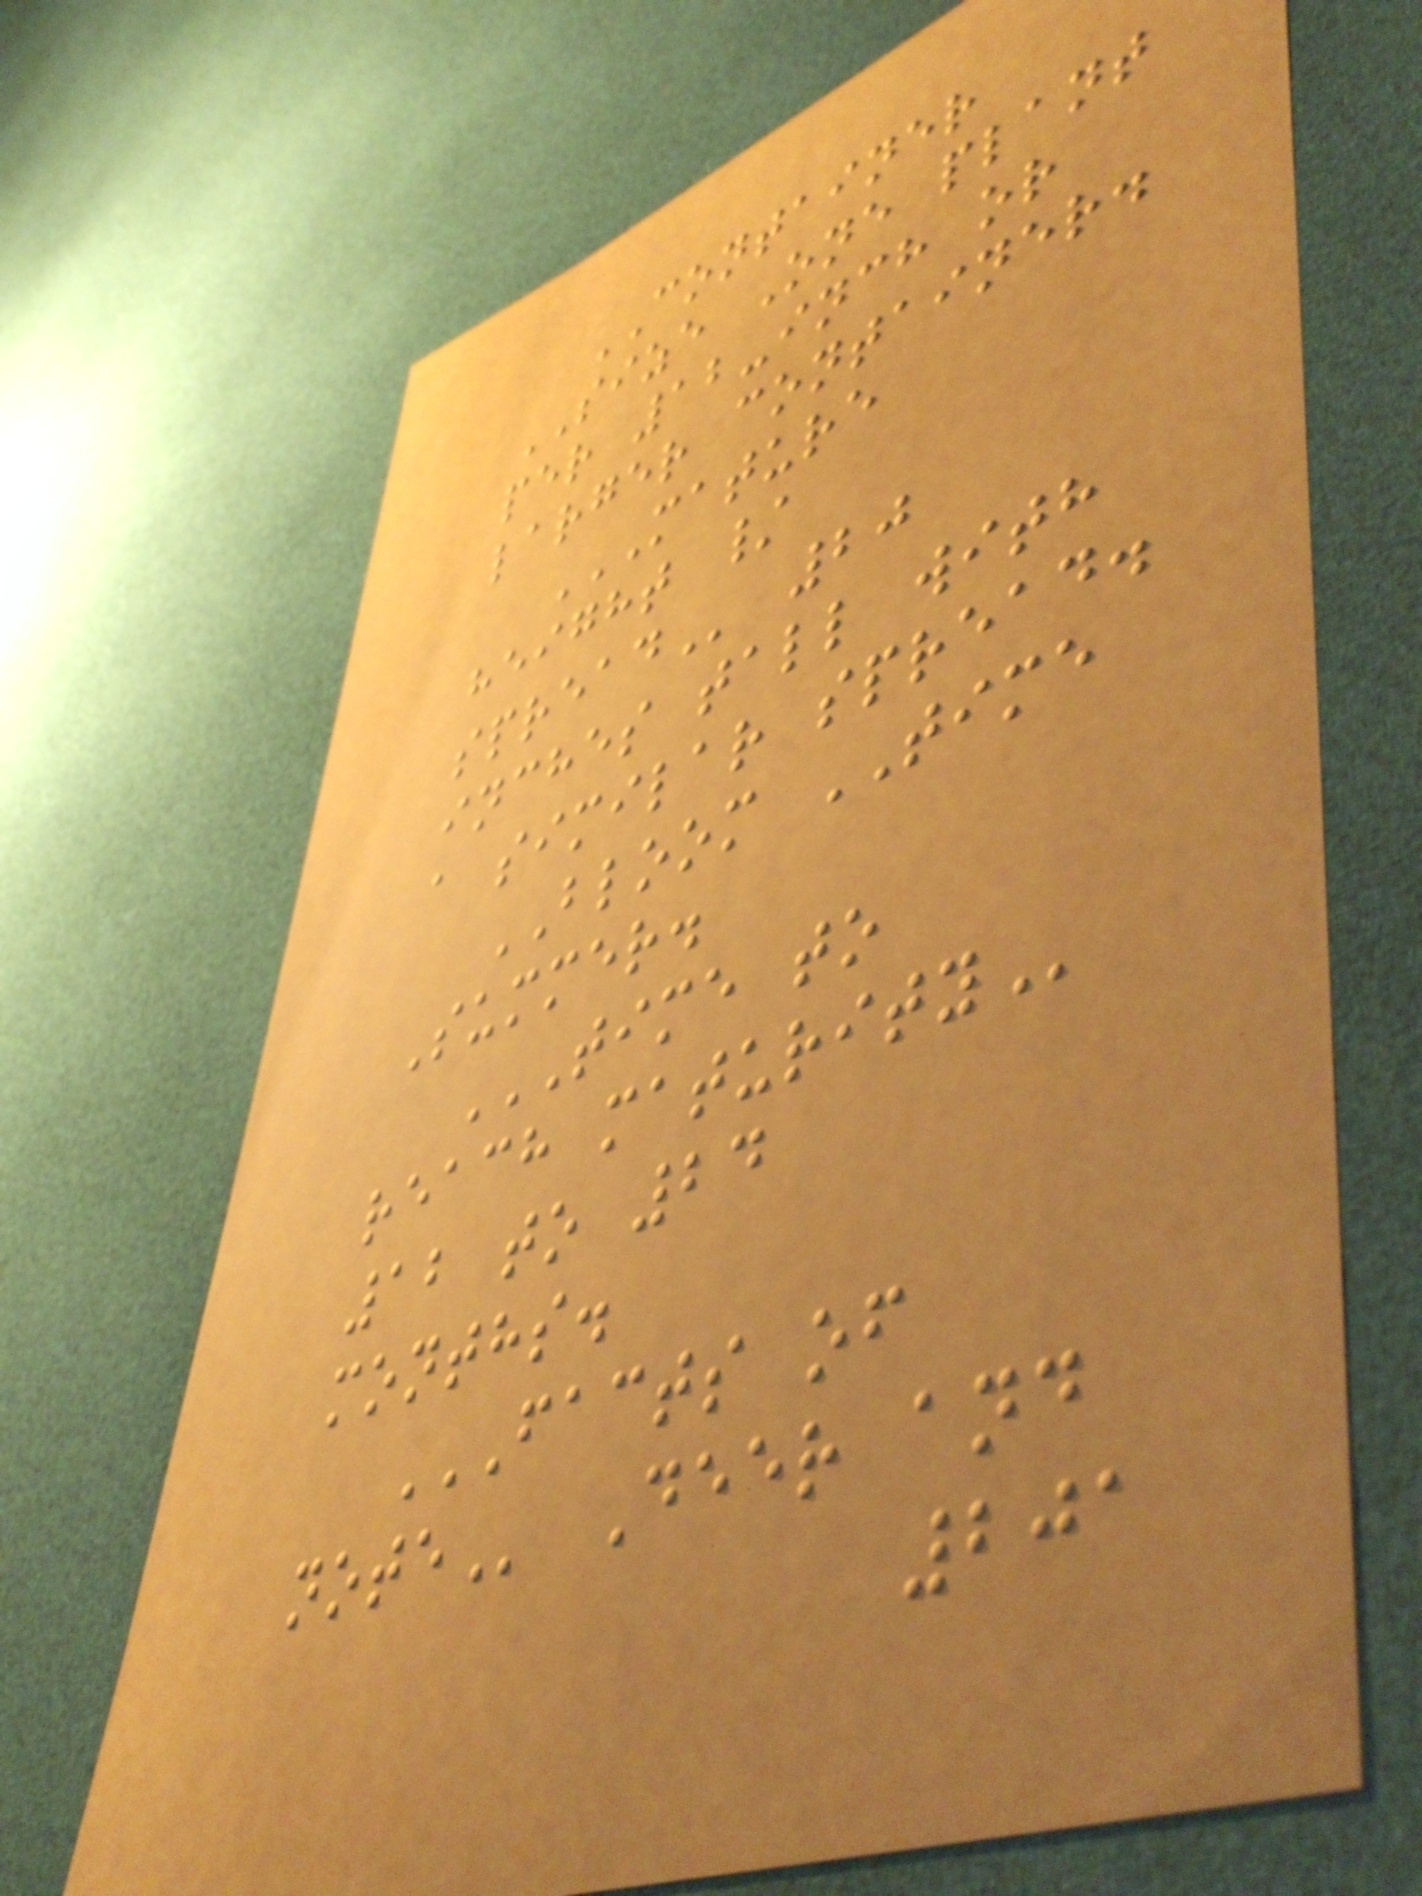CONTAINER
SIZE One plant
per 12-inch or
larger container.
MATURE
HEIGHT /
SPREAD 20
inches tall with
a similar spread.
BLOOM TIME
Summer.
TIME TO
REACH MATURITY
12 to 24
months.
FACTS OF
NOTE Deer and
201
